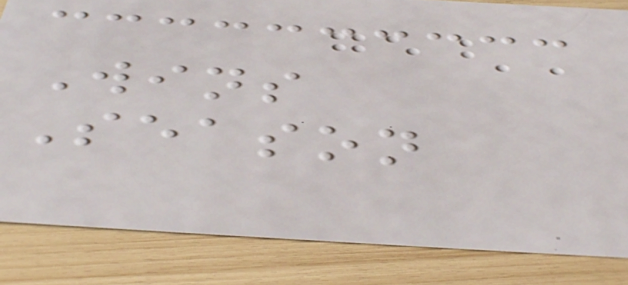Wins
Season
